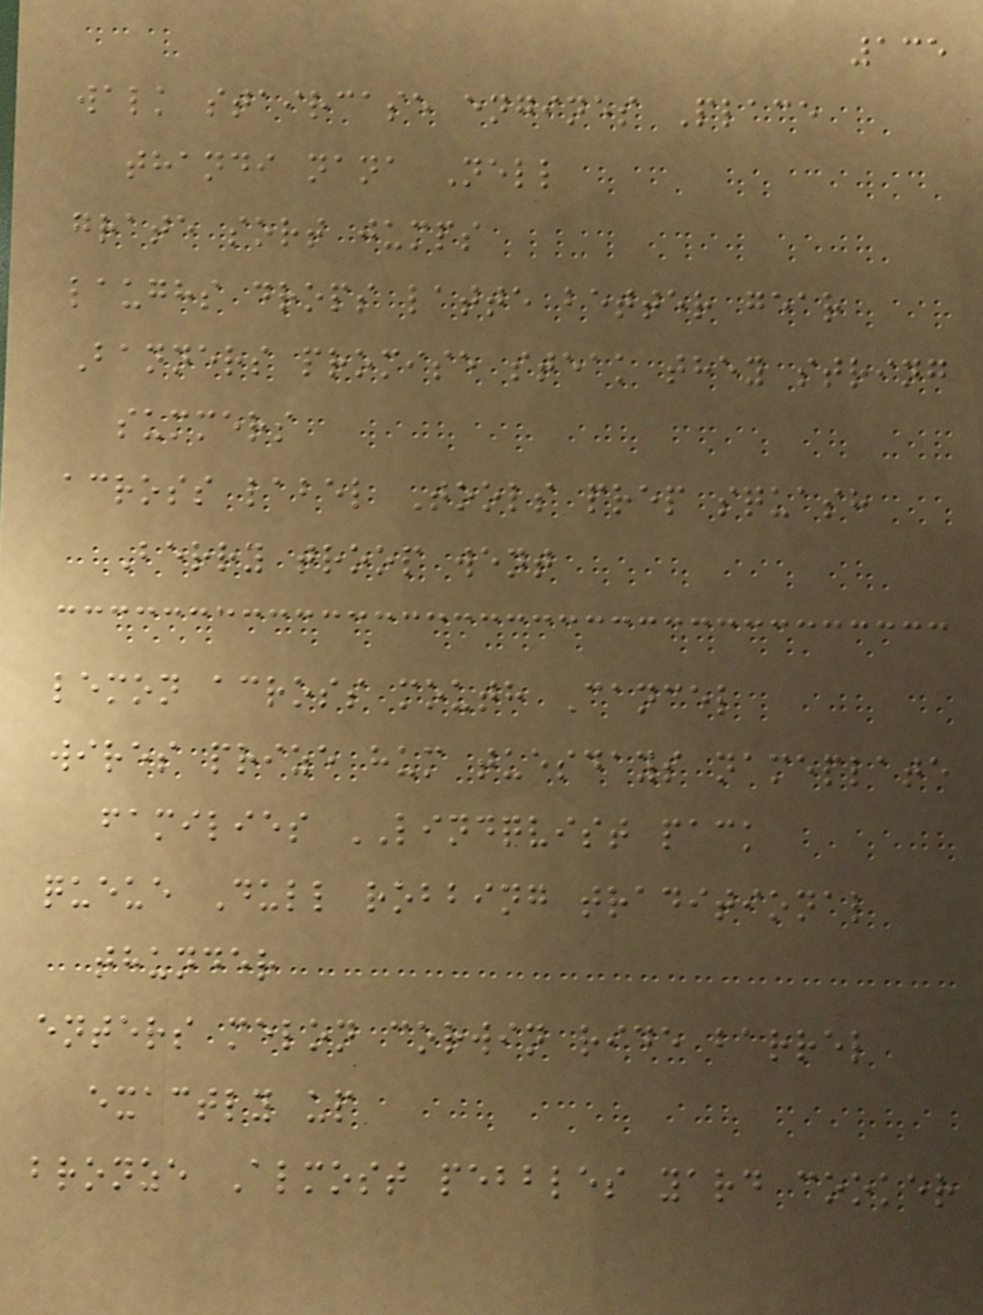135
walk staircase engines Place
thandi nana Nell
grate sort jumps
laughs drops latte better gear
Banners promise steak they string
summers
across label Tools prep squash
Berry troop went
lemon across mouth Cancel
wires prize hum tuesdays nameplate
families LINDQVIST pack
queue Dull robbing traditional
thunder
enters melon corwin ride barrel
exactly up
bronze Almost pebbles yard cooker
